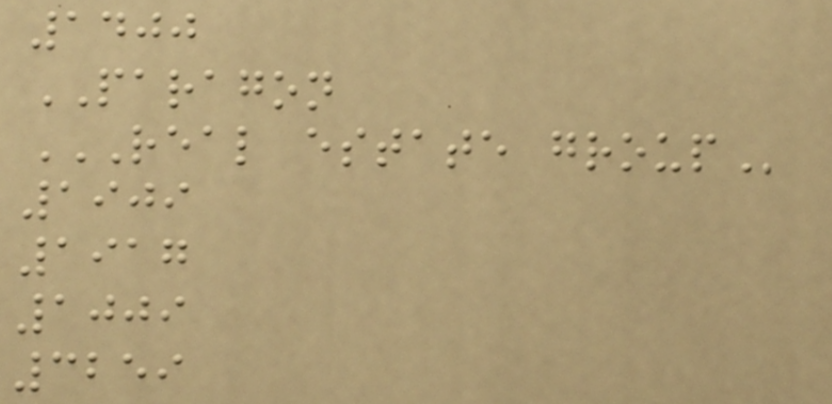1400
PARAGON
REAL ESTATE GROUP
1909
1917
1009
3259
